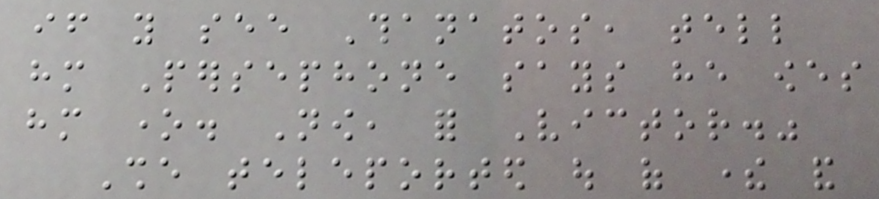if you see Thanatos, tell
him Persephone says he owes
him one. Now, for Victor."
She teleported out of there and
